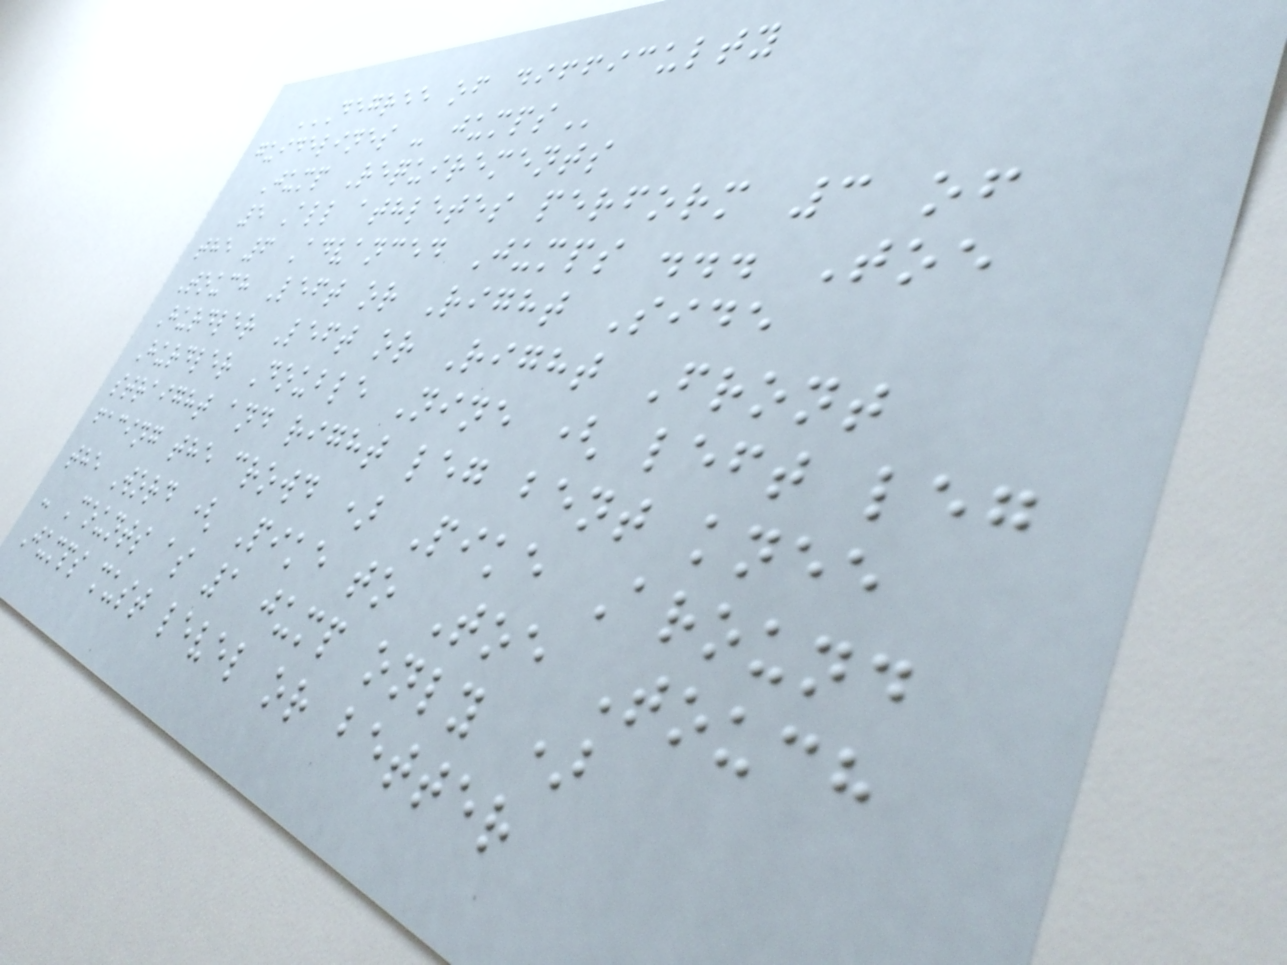DEGREE OF DIFFICULTY
GUIDELINES - JUMPS
Jump Requirements
5 All athletes perform 3 of
the 6 Advanced Jumps ... Toe
Touch Left or Right Side
Hurdler Left or Right Front
Hurdler Double Nine ( left leg
straight and right leg bent knee
facing the crowd ) Pike Around
the Word ( Pike to Toe Touch
- Counts as 1 jump only )
Jumps must level or better
